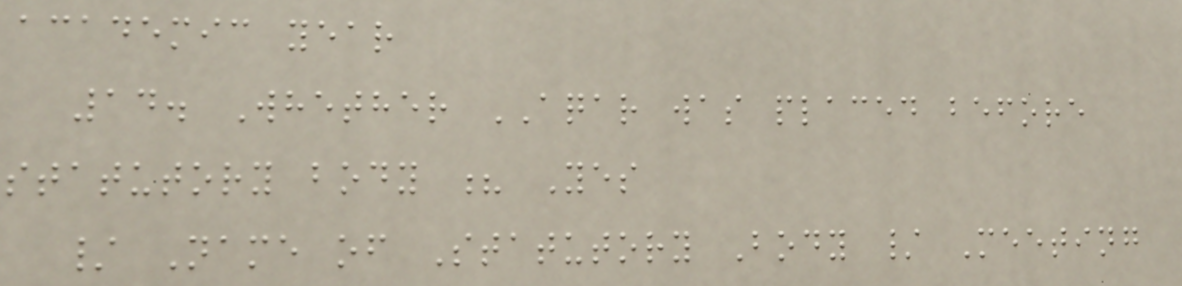academic year
14. Whether AQAR was placed before
statutory body ? Yes
/ Name of Statutory Body / Meeting
